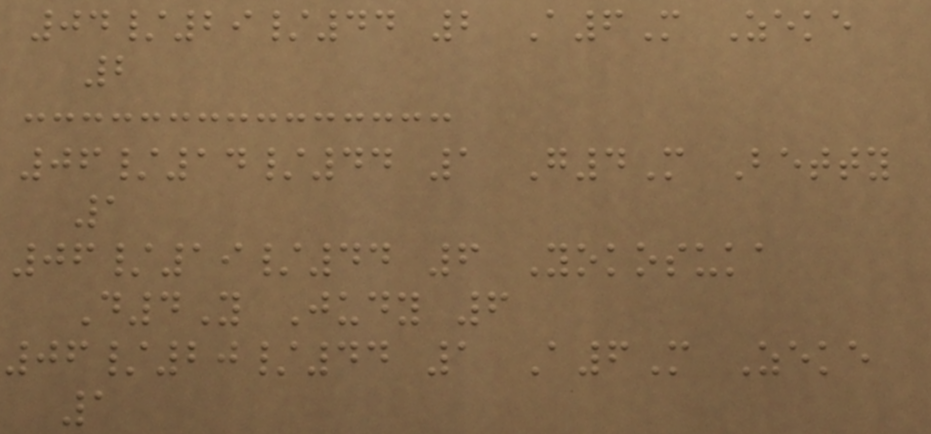04/29/44 2 A6M Zeke
2
06/14/44 1 G4M Betty
1
06/19/44 6 Yokosuka
D4Y Judy 6
06/20/44 1 A6M Zeke
1
